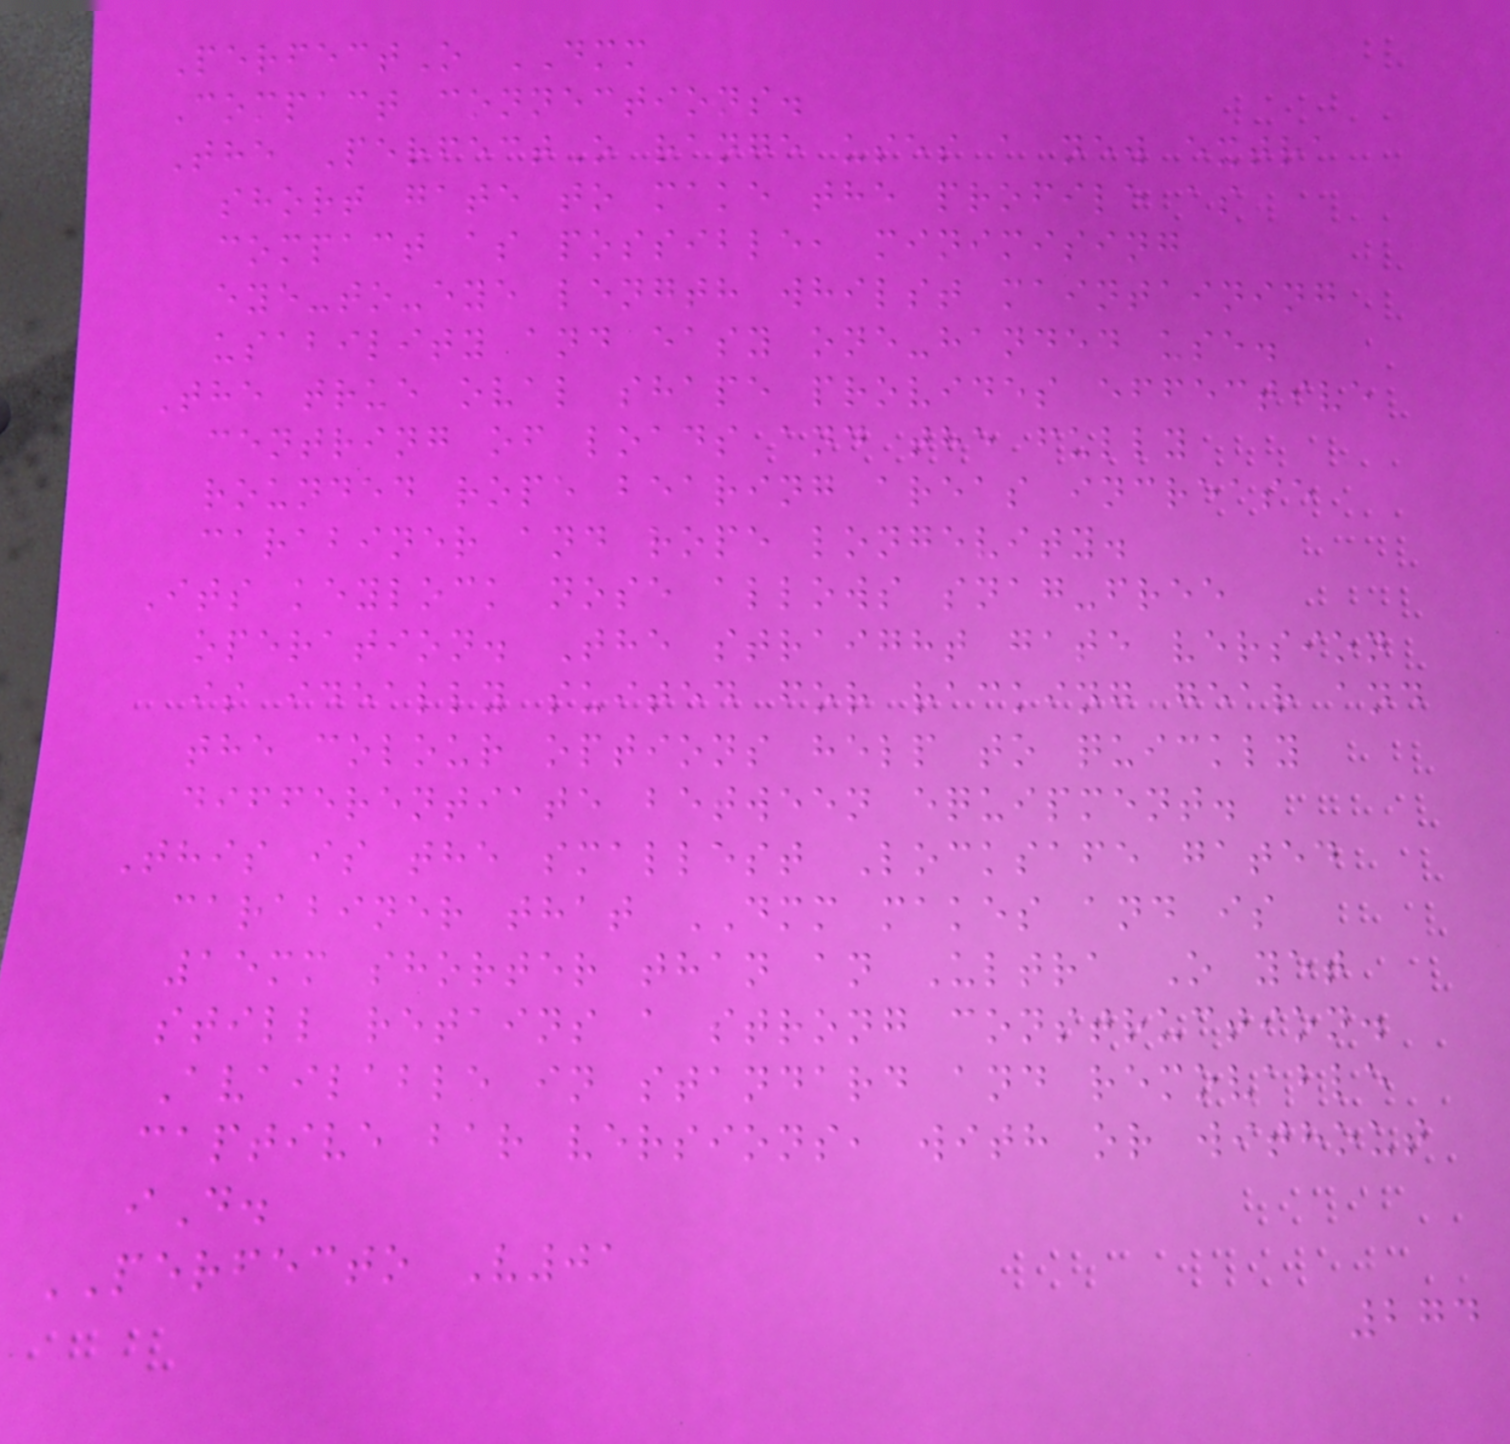PerfectO DMM
Compact connections.
The PerfectO range uses a new extra
short gate to make the profile as
compact as possible, minimising
eye-to-eye length whilst maintaining
usability and easy one-handed use.
The true oval shape provides effective
centring of loads and the fully
rounded rope bearing areas increase
carabiner and rope longevity.
Its keylock nose allows snag-free
operation. The straight gate version
is ideally suited for racking gear and
the colour options help to quickly
differentiate between equipment.
This is the smallest Locksafe gated
carabiner that DMM makes and is
15mm shorter than an Ultra O yet
still retains a strong construction.
Available in standard and removable
captive bar versions, with or without
iD.
PERFECTO V01
274
